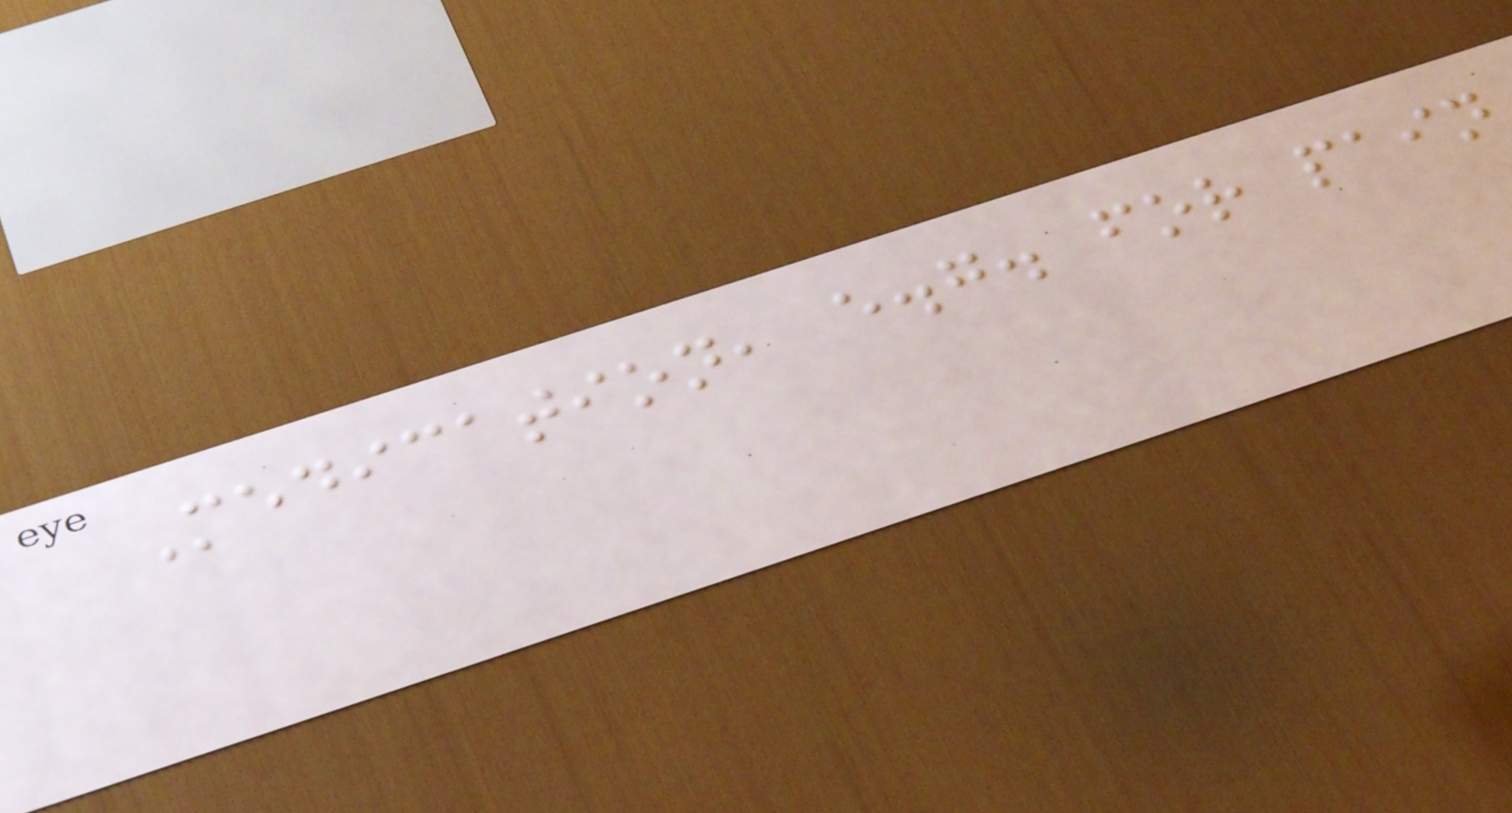Medication, e.g. for pain
